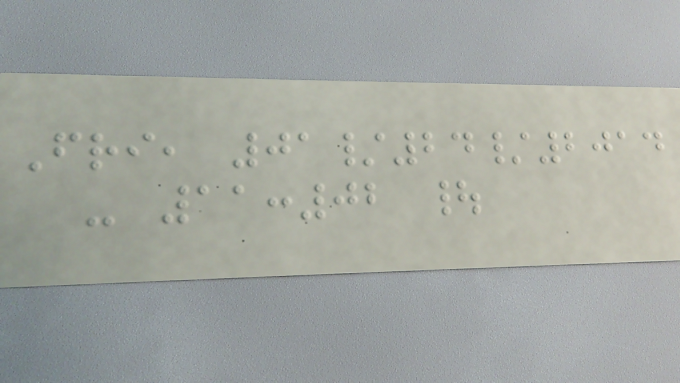Fri, 01/24/2014
- 11:02 |
